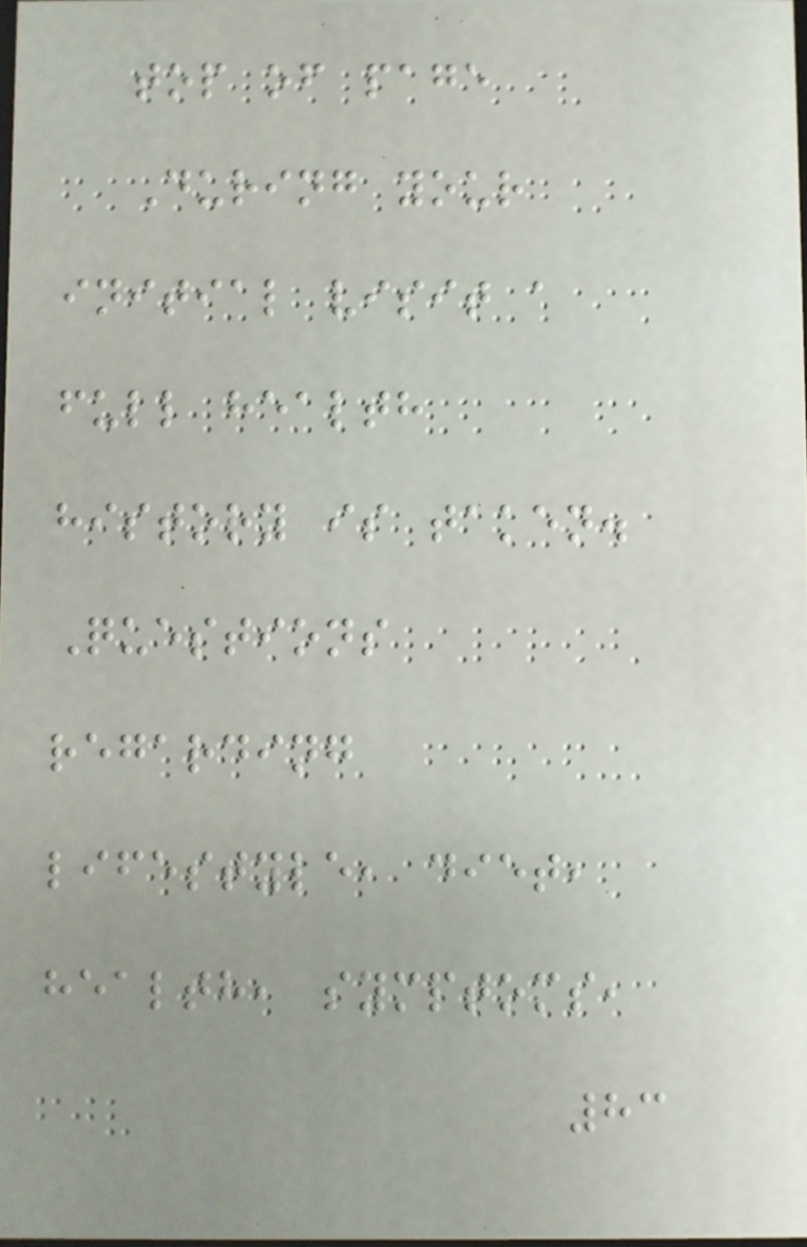top of page
During your
initial visit a
full health
history is taken.
Questions
regarding
lifestyle, diet,
health, symptoms,
83
